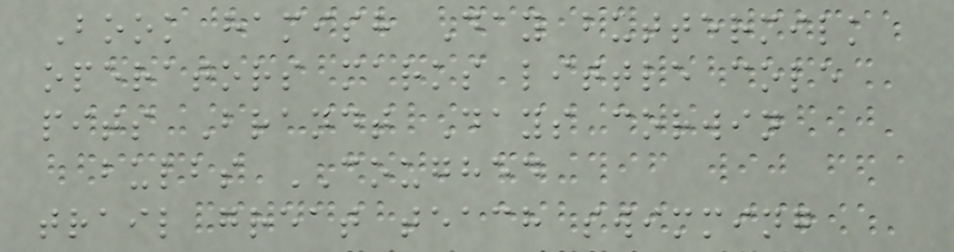Book hamish Day buttermilk
operators marks little cole
pits Brandt Days corwin
bulbs COUGHED
trail great teach swimming
